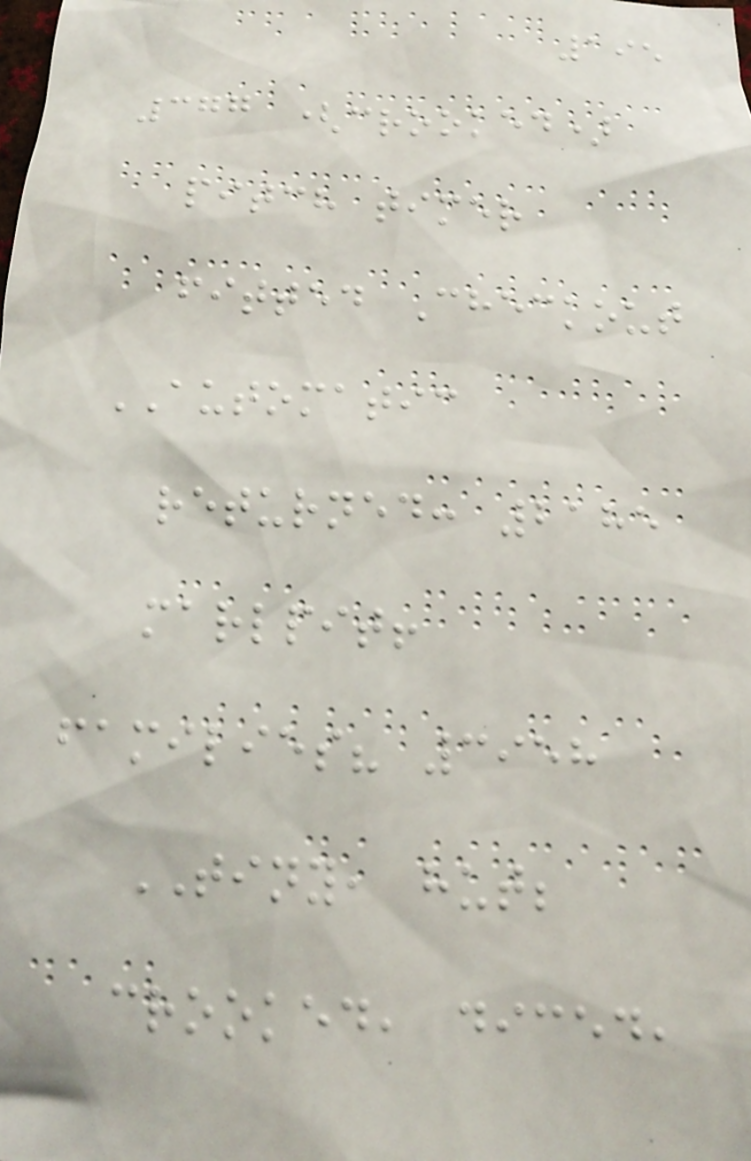195
377 (crooked)
pitch timer
fitted Checkout
AUTOMATIC
returned: 2185
marlpit!
families? 3958
TINY, hut;
crooked, diced,
